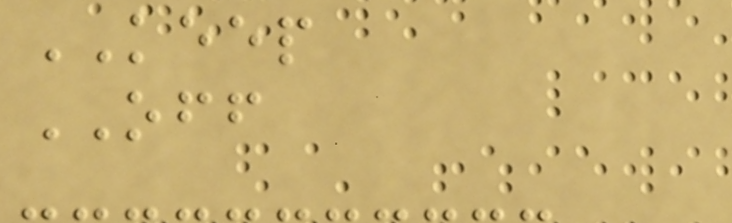KEEP
OFF
